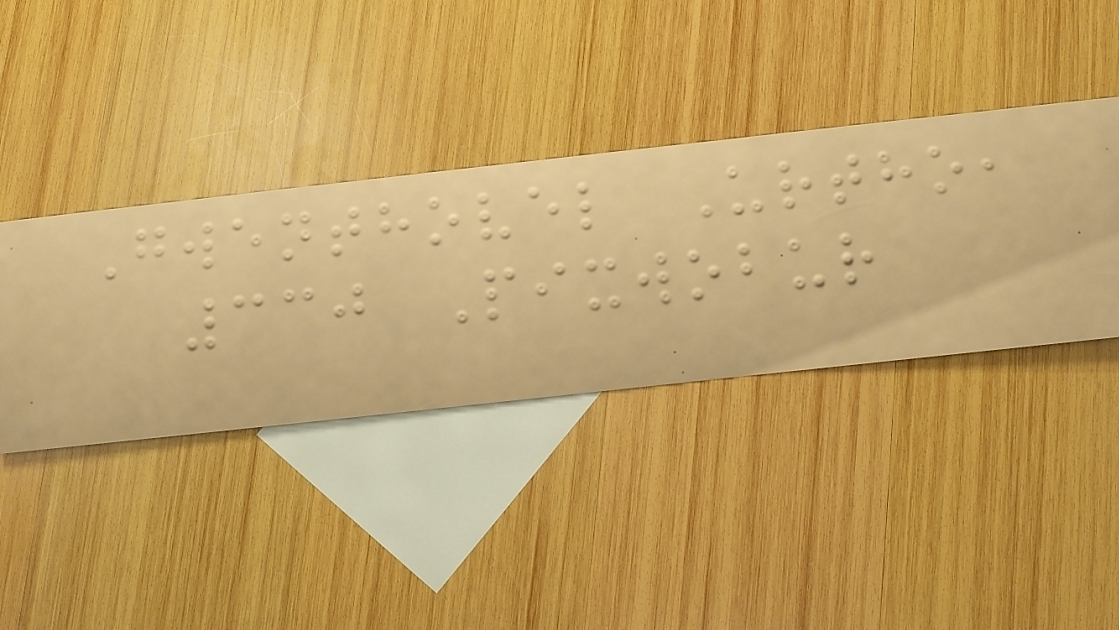Gwenthovel Urtho,
330 Pixwobur
